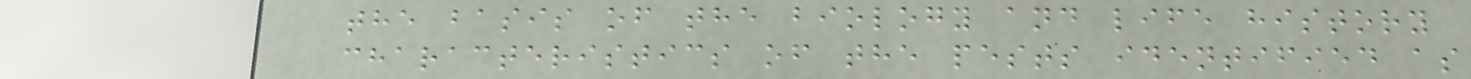the basis of the biology and life history
characteristics of the pests identified as
